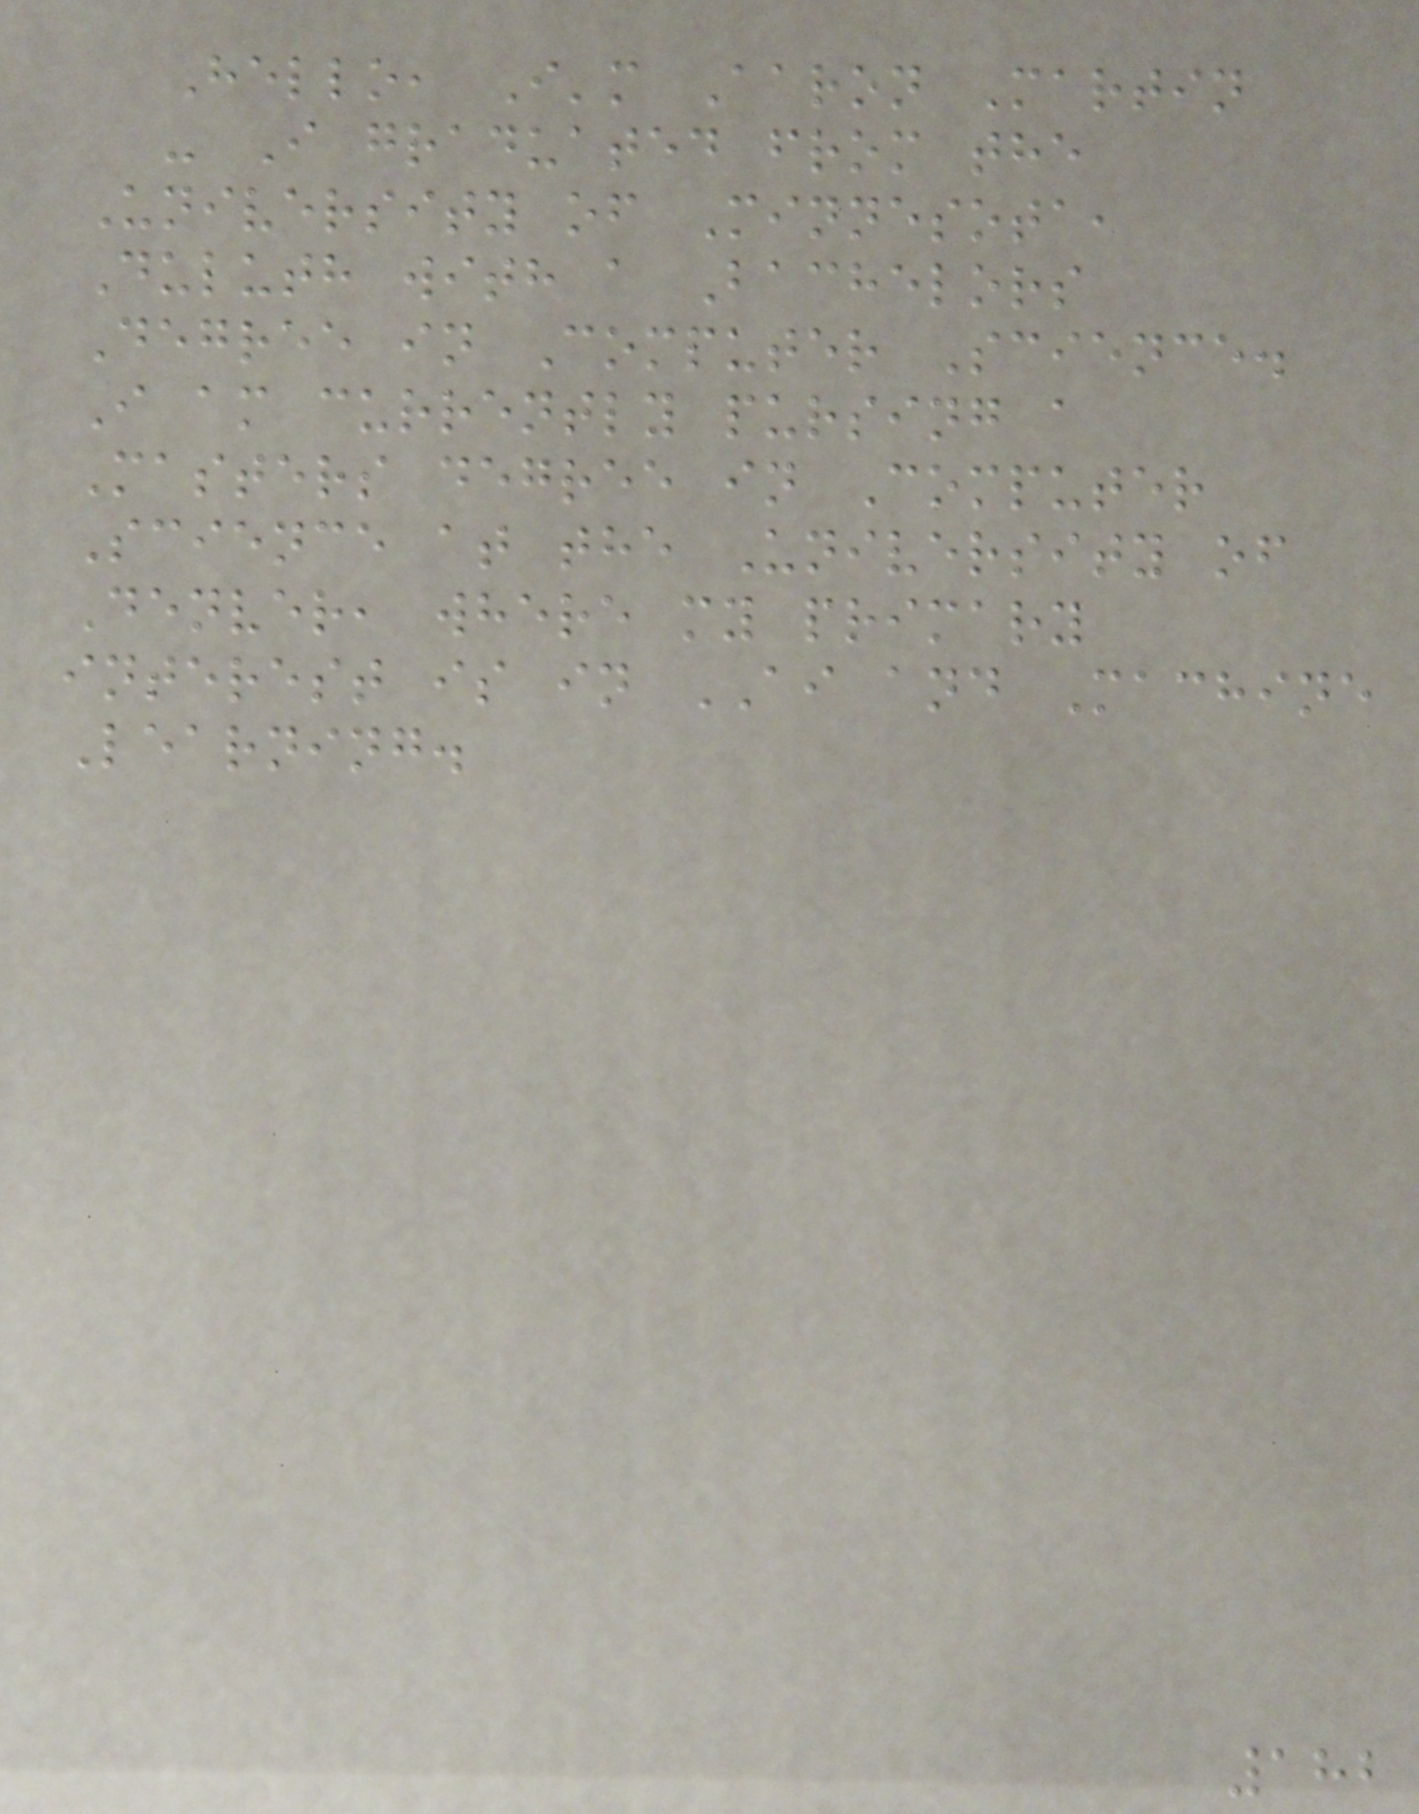Hello, I'm Aaron Martin
- I graduated from the
University of Minnesota,
Duluth with a Bachelors
Degree in Computer Science.
I am currently pursing a
Masters degree in Computer
Science at the University of
Denver, where my primary
interest is in AI and Machine
Learning.
182
